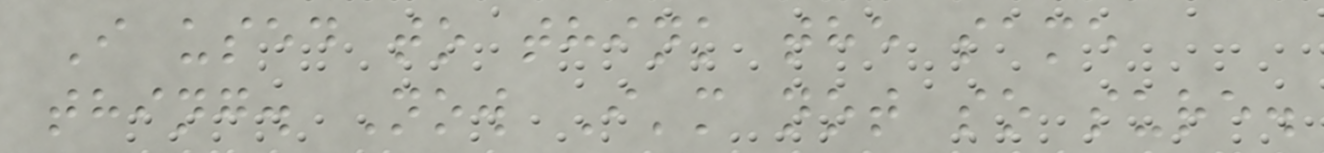I used to think the same
thing. Now I'm not so sure.
